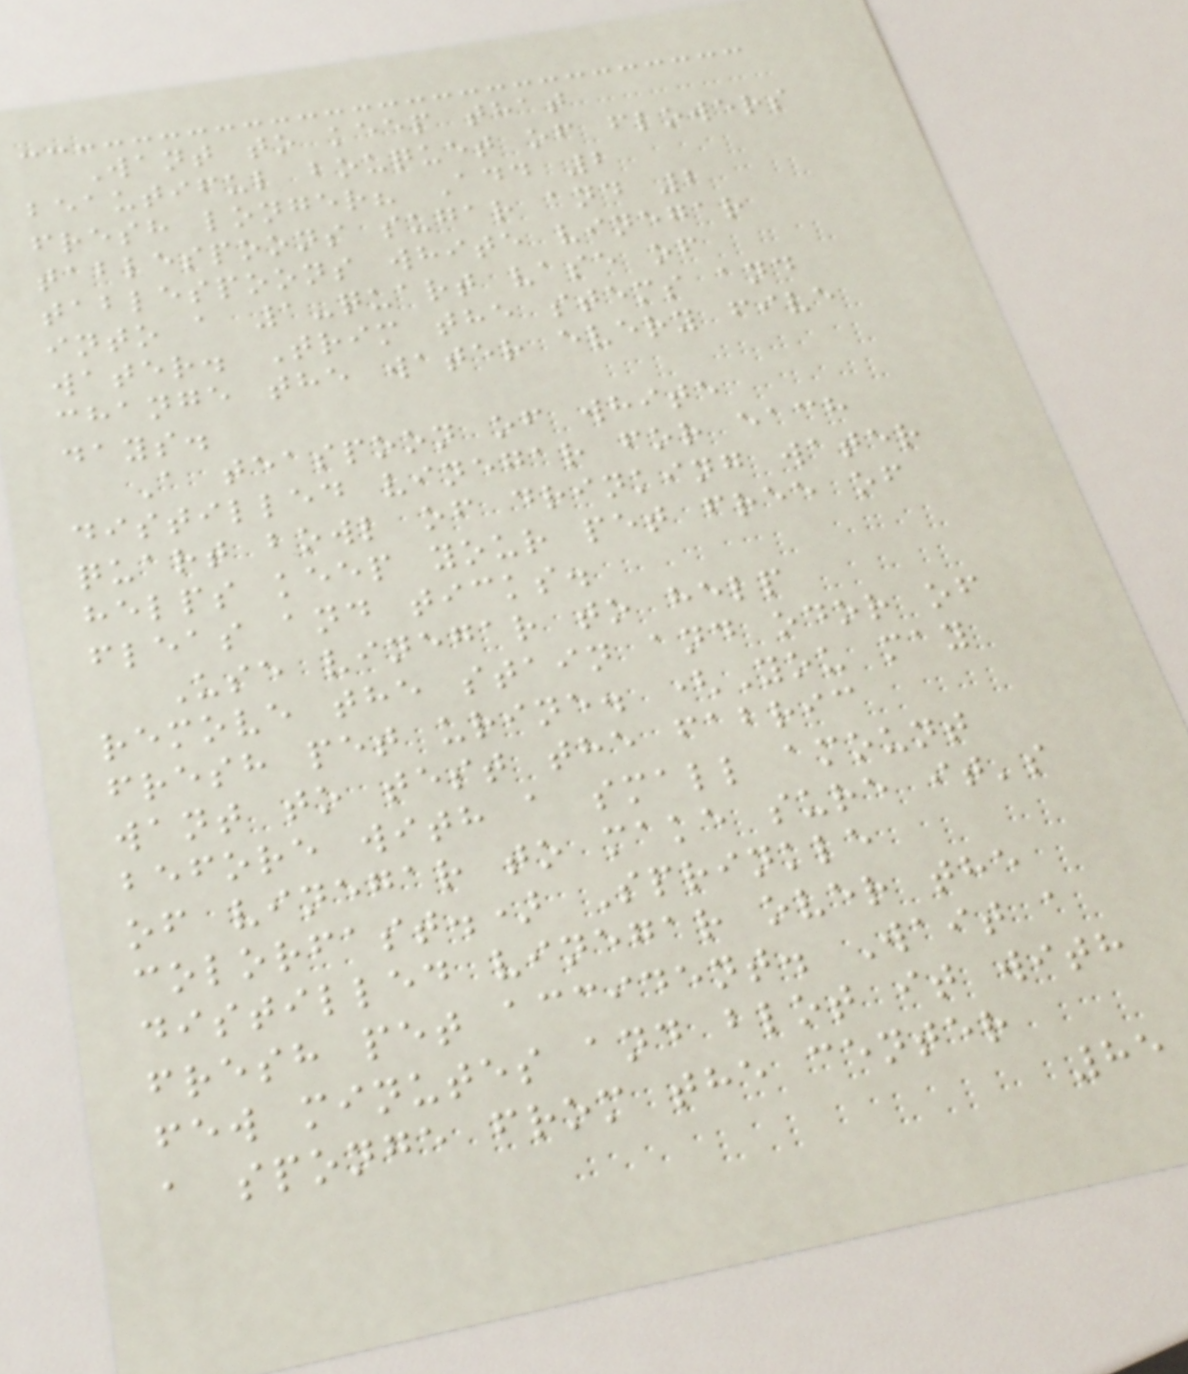Want to keep that
beautiful bouquet of flowers
fresh longer? Add 2
tablespoons sugar and 2
tablespoons white vinegar
into a 1-quart vase of
water. Trim the stems and
change the water every five
days.
A teaspoon of white
distilled vinegar for each
quart bowl of drinking water
helps keep your pet free of
fleas and ticks.
Use vinegar to help
remove the stain and odor of
fresh pet urine. (You may
want to test the fabric
before with a small amount
of vinegar to make sure it's
colorfast.) Sprinkle
distilled vinegar over the
fresh pet accident. Wait a
few minutes and blot it with
a sponge from the center
85
